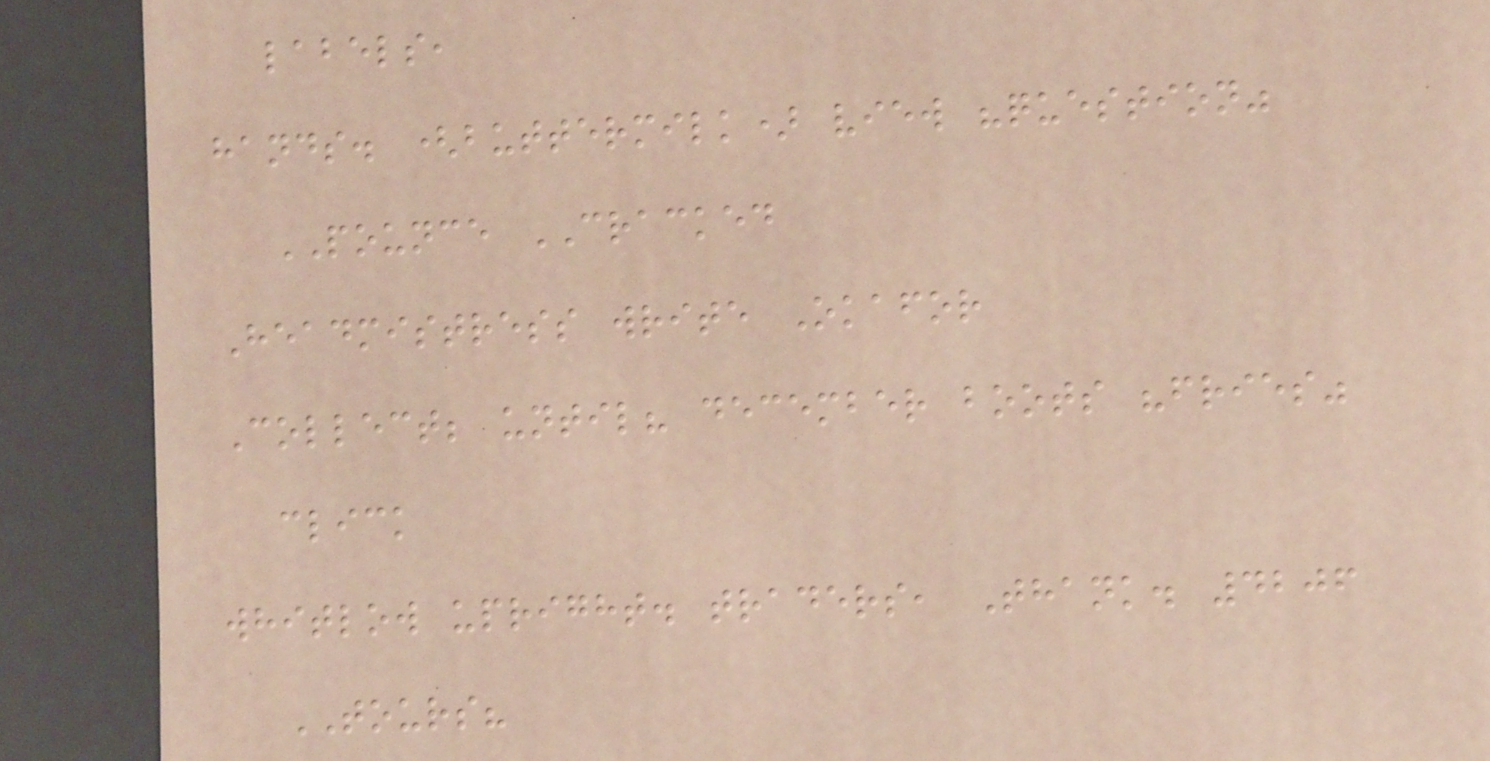labels,
hands. (buttermilk) view "question"
POUNCE CRACKED
Headmistress write Okafor
Collect; until? december boots "fries"
click
whitlow upright. traders, Thank. 4206
TOURS?
